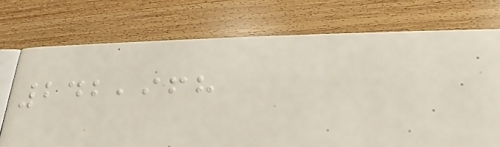242,968
